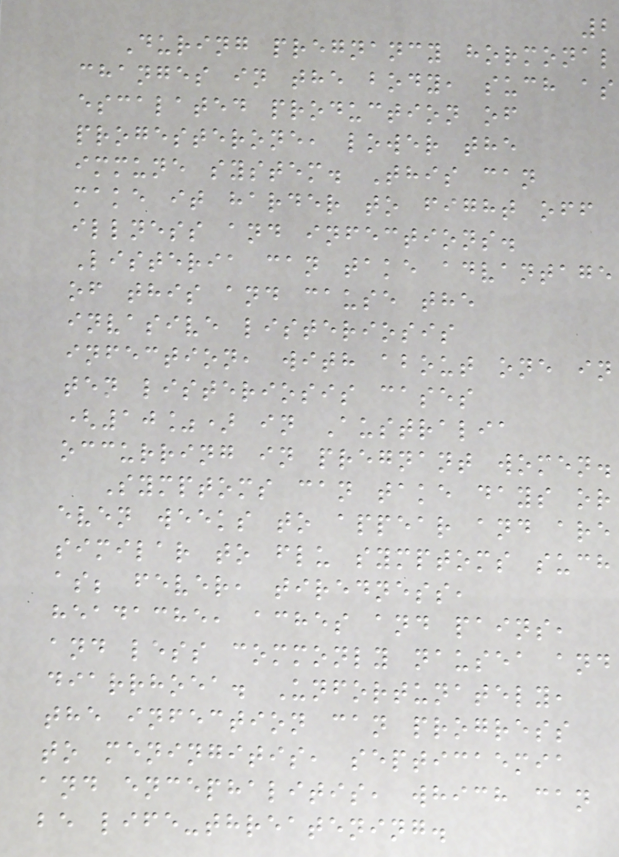2
During pregnancy hormonal
changes in the body, such as
escalated production of
progesterone, lower the
immune system. This can
make it harder to fight off
illness and infections.
Listeria can take advantage
of this and cause the
invasive listeriosis
infection, with about one in
ten listeriosis cases
(10%) in Australia
occurring in pregnant women.
Symptoms can take days or
even weeks to appear and are
similar to flu symptoms such
as; fever, tiredness,
headache, aches and pains,
and less commonly nausea and
diarrhoea. Unfortunately,
the infection can progress
to meningitis, septicaemia
and encephalitis, which can
be life-threatening.
